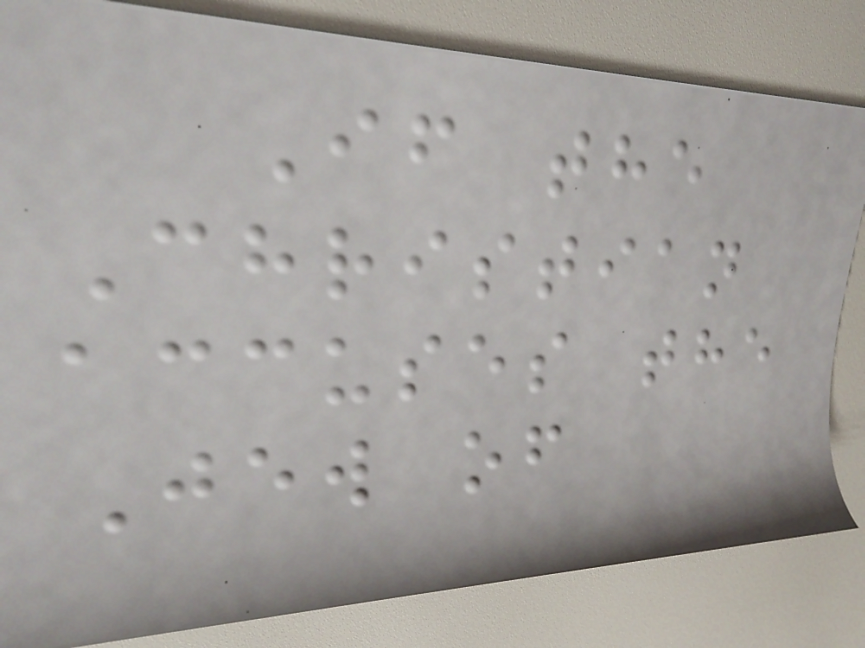If the
Christian
accuses the
Jew of
